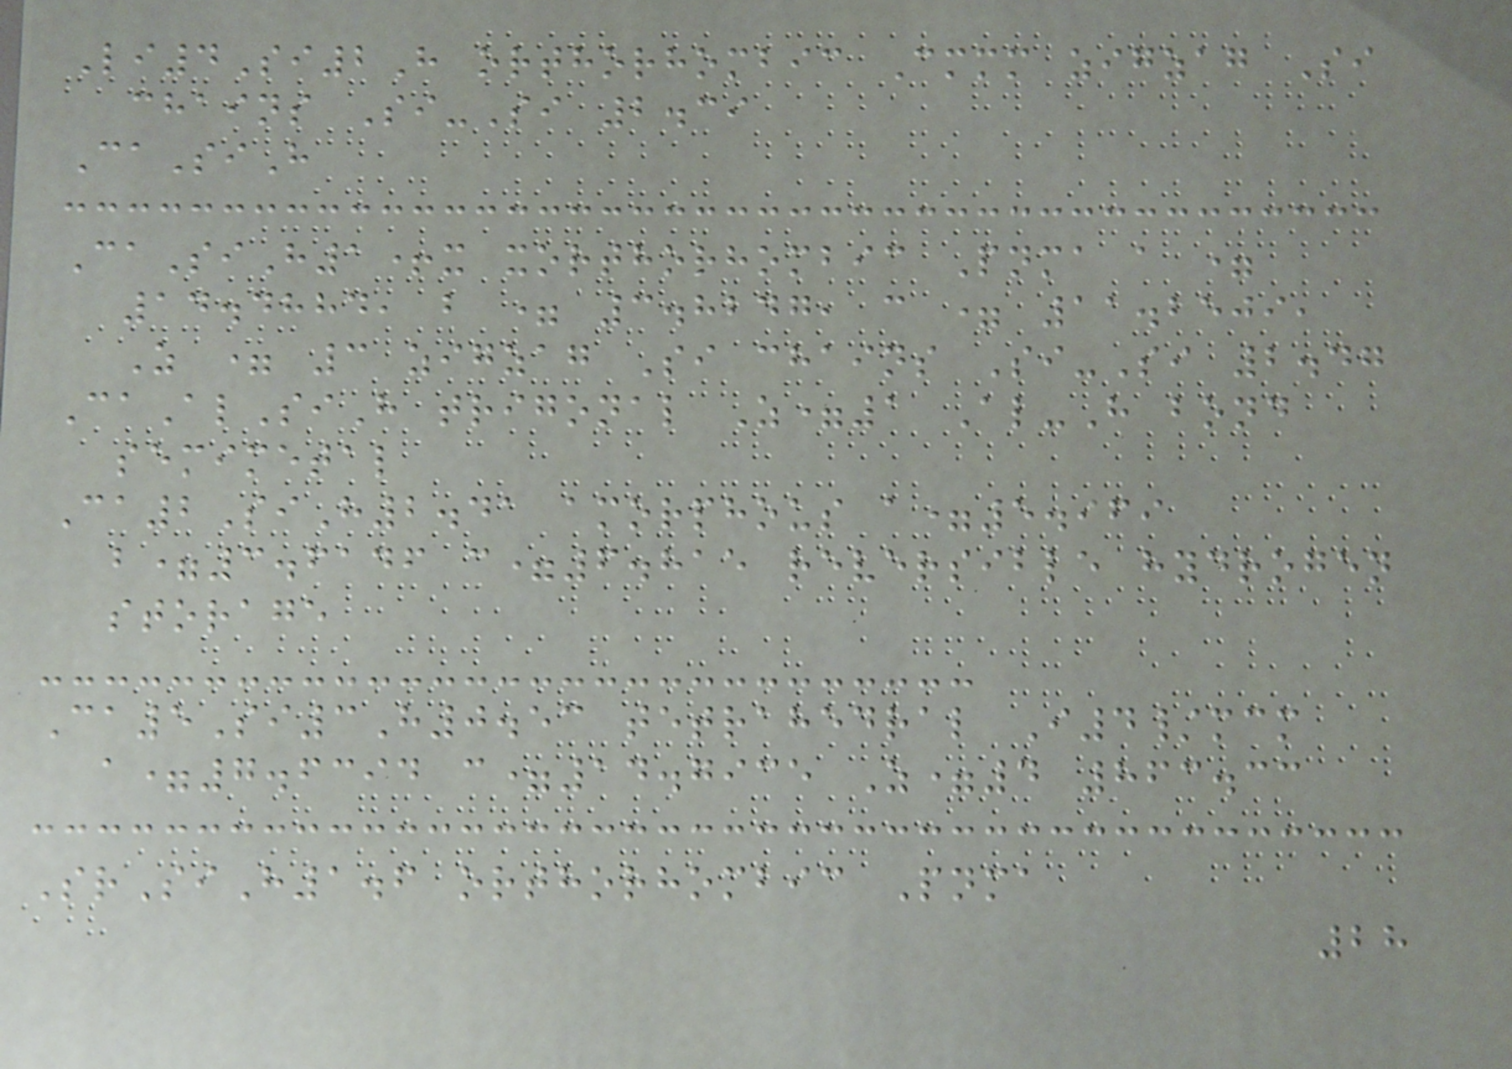Li4Si2H orthorhombic Cmmm zigzag Si
chains Si-Si 2.39
CaSiH
CaSiH1+x xorthorhombic Pnma a =
14.4884, b = 3.8247, c = 11.2509,
Z = 3 zigzag Si chains Si-Si 2.47
CaAlSiH trigonal Z=1 Al-H bond
semimetal
Ca2SiH2.41 amorphous a=5.969
b=3.6146 c=6.815 reversible hydrogen
storage
Ca5Si3H0.53 tetrahedral I4/mcm
a=7.6394 c=14.7935 Z=4 863.33
SrSiH1.6 orthorhombic Pnma
28
